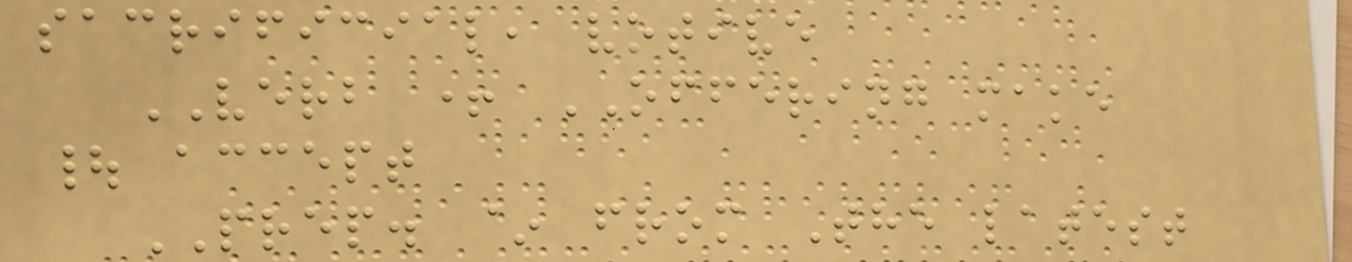sacrificial, votive
VERB + OFFERING make
| accept
PREP. ~ from The latest
